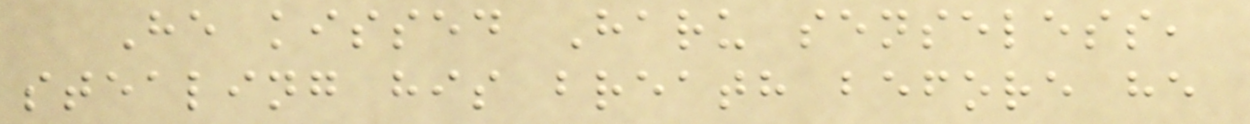He kissed Haru senseless,
stealing his breath before he
